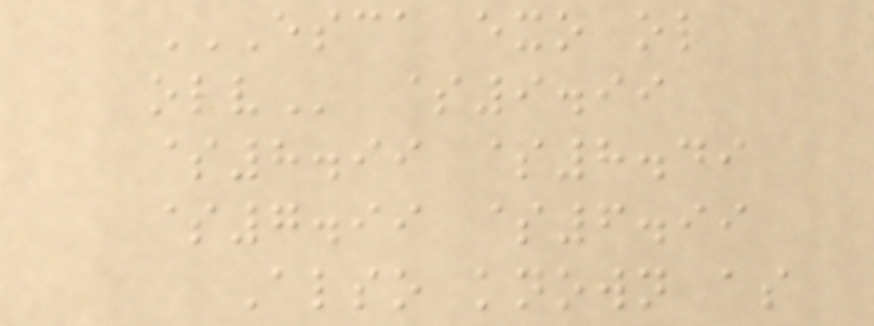ESCA EXO OL
OLV $9.99
$8.99 $8.49
$7.99 $6.99
Also known as
